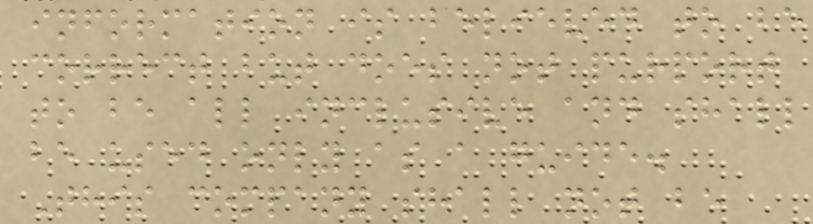information is believed to be
correct but does not purport
to be all inclusive and shall
be used only as a guide.
This company shall not be
